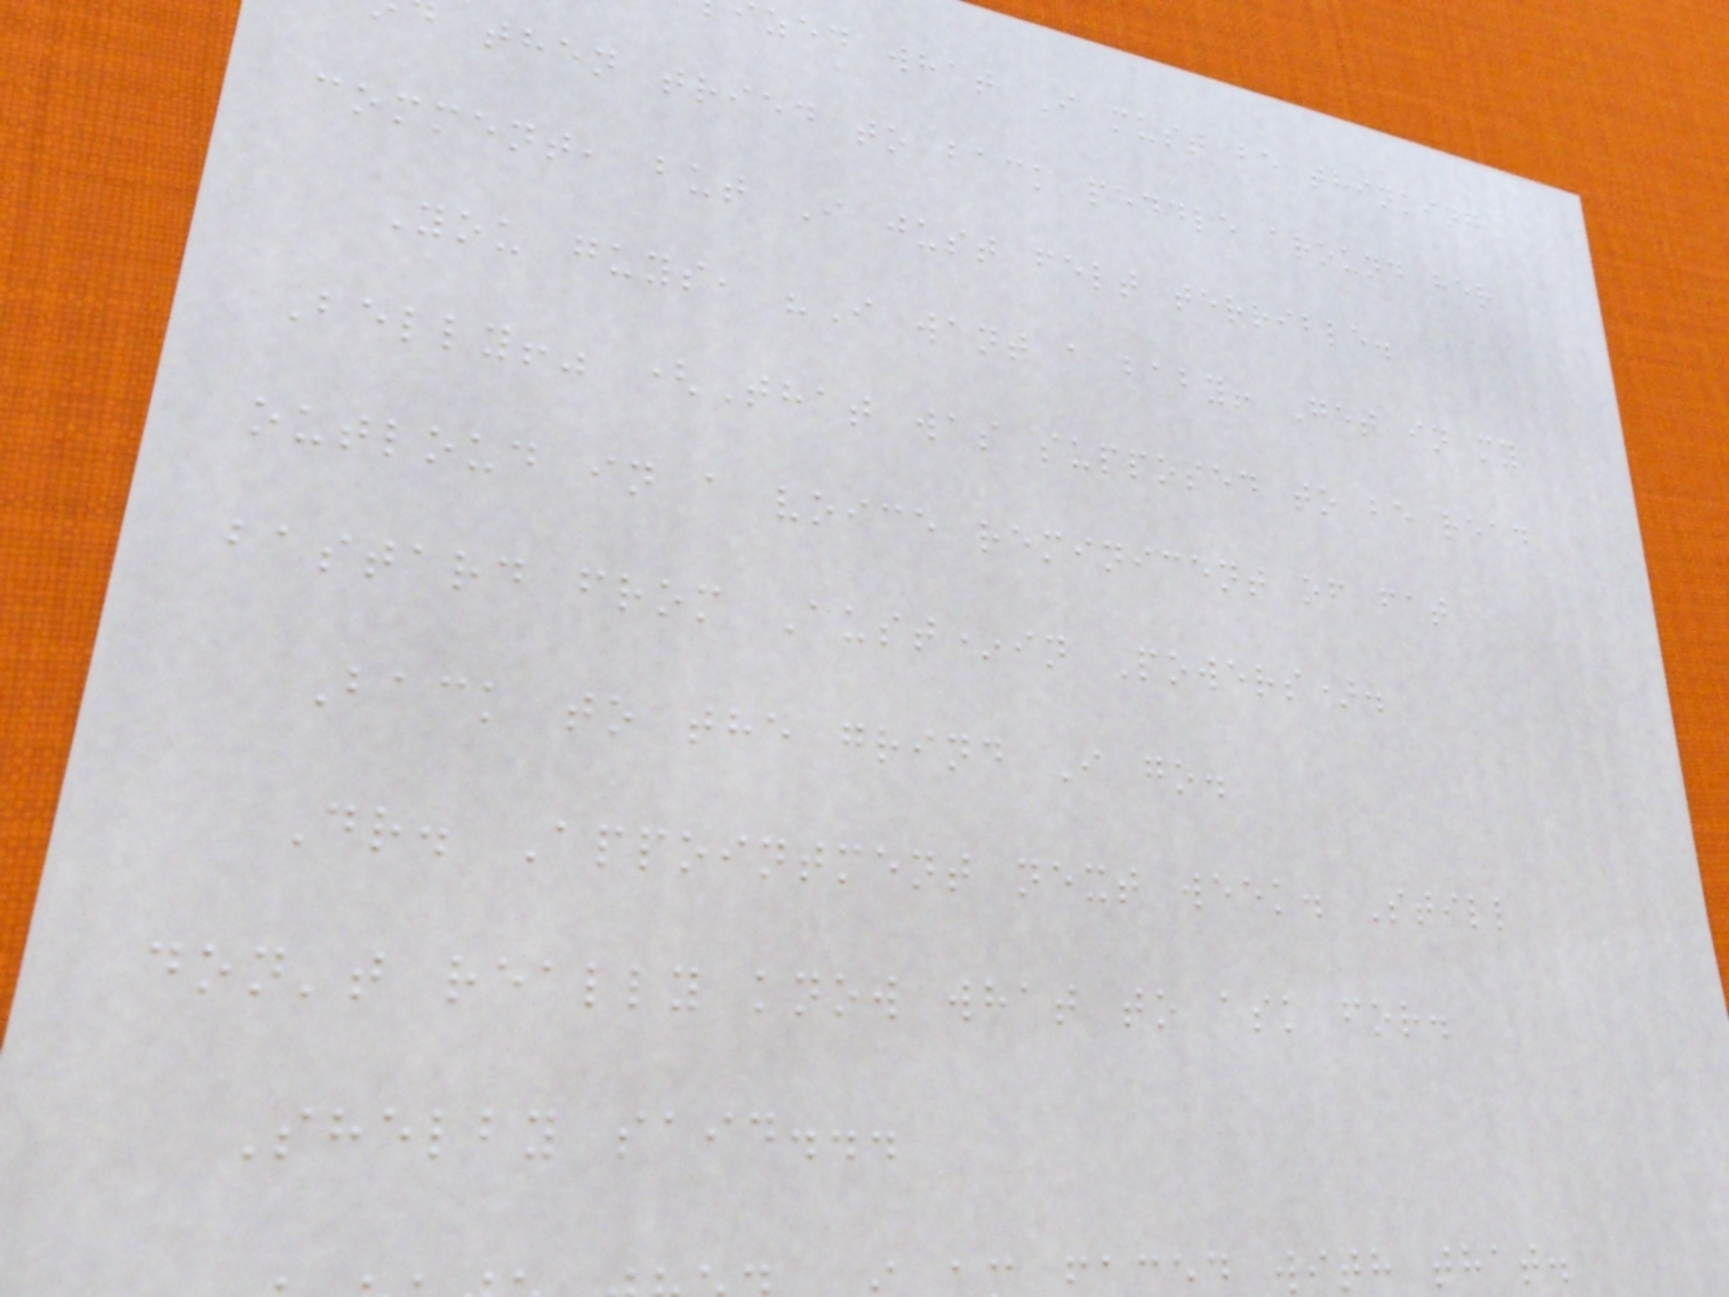zed what I must be thinking
then tried to back peddle around her
comment, but I just felt terrible.
You guys, "I want a baby! Get in my
Belly!" (That was supposed to be read
outloud in a voice reminicent of fat
bastard from Aust*in Powers).
Back to the grind I go.
Dr. Appointment next week. Still
don't really know what to ask for.
Shelby said...
d with that.
